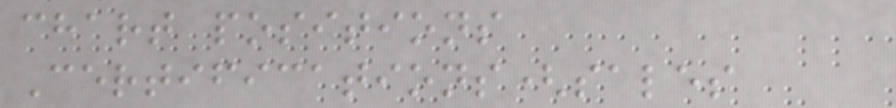chart positions
Certifications(sales
